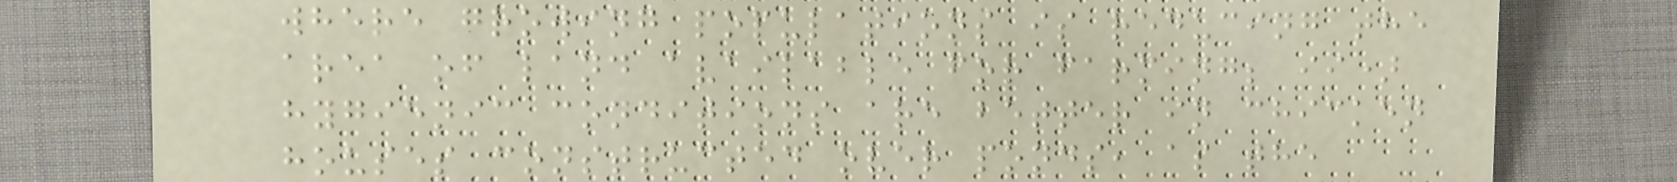where growing populations is reducing the
area of land available for farming; ii)
hygienic conditions are better in chicken
houses constructed over ponds, as the
